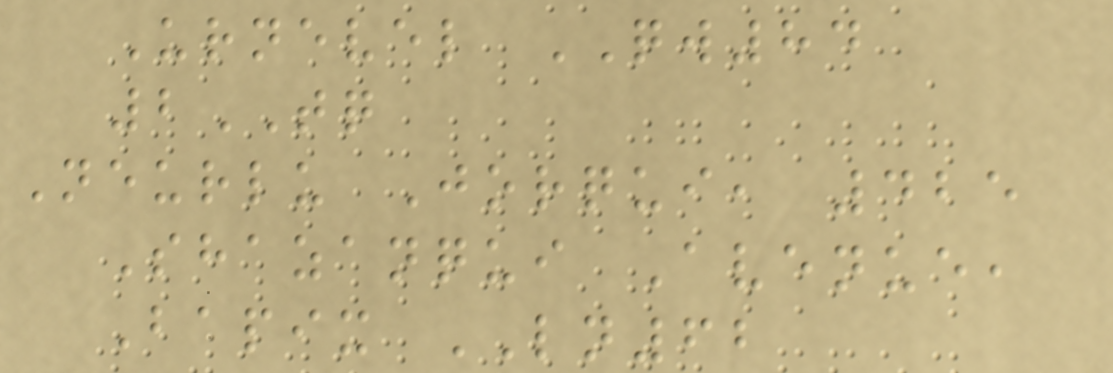Urnevel QW84
2TQ
Neurlu Jorqui, 425
Shazanqui Avenue,
Bapix LN62
